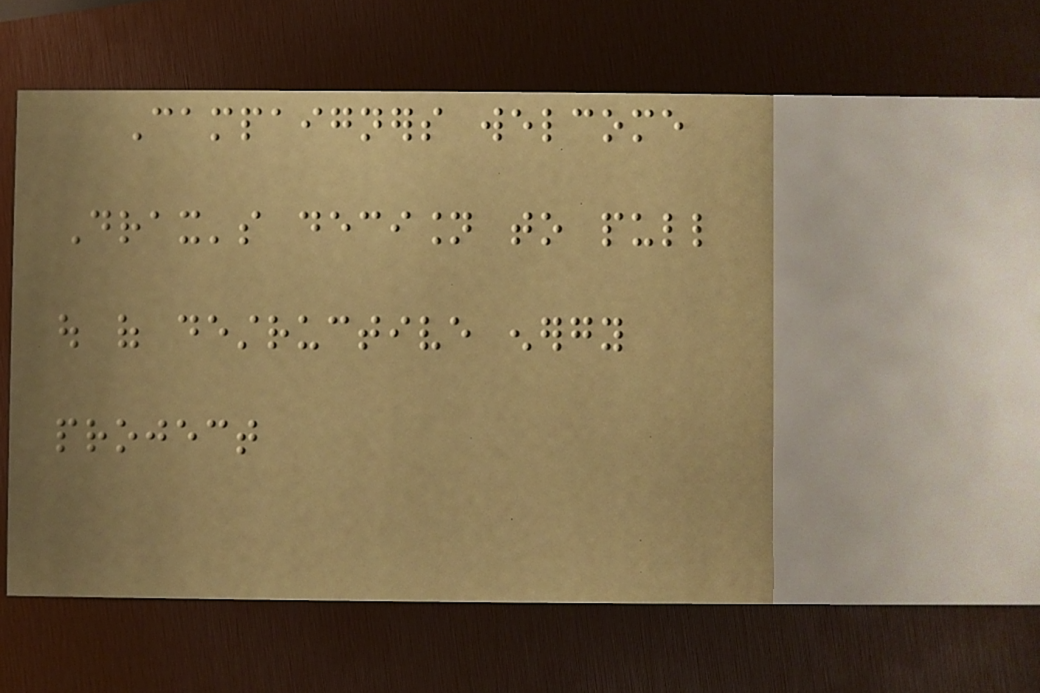Campaigners welcome
Drax's decision to pull
out of destructive energy
project
